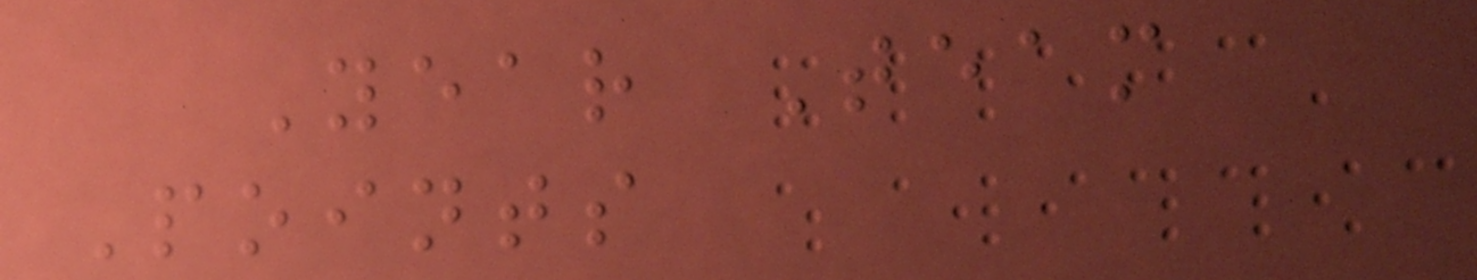Year Team
Points
